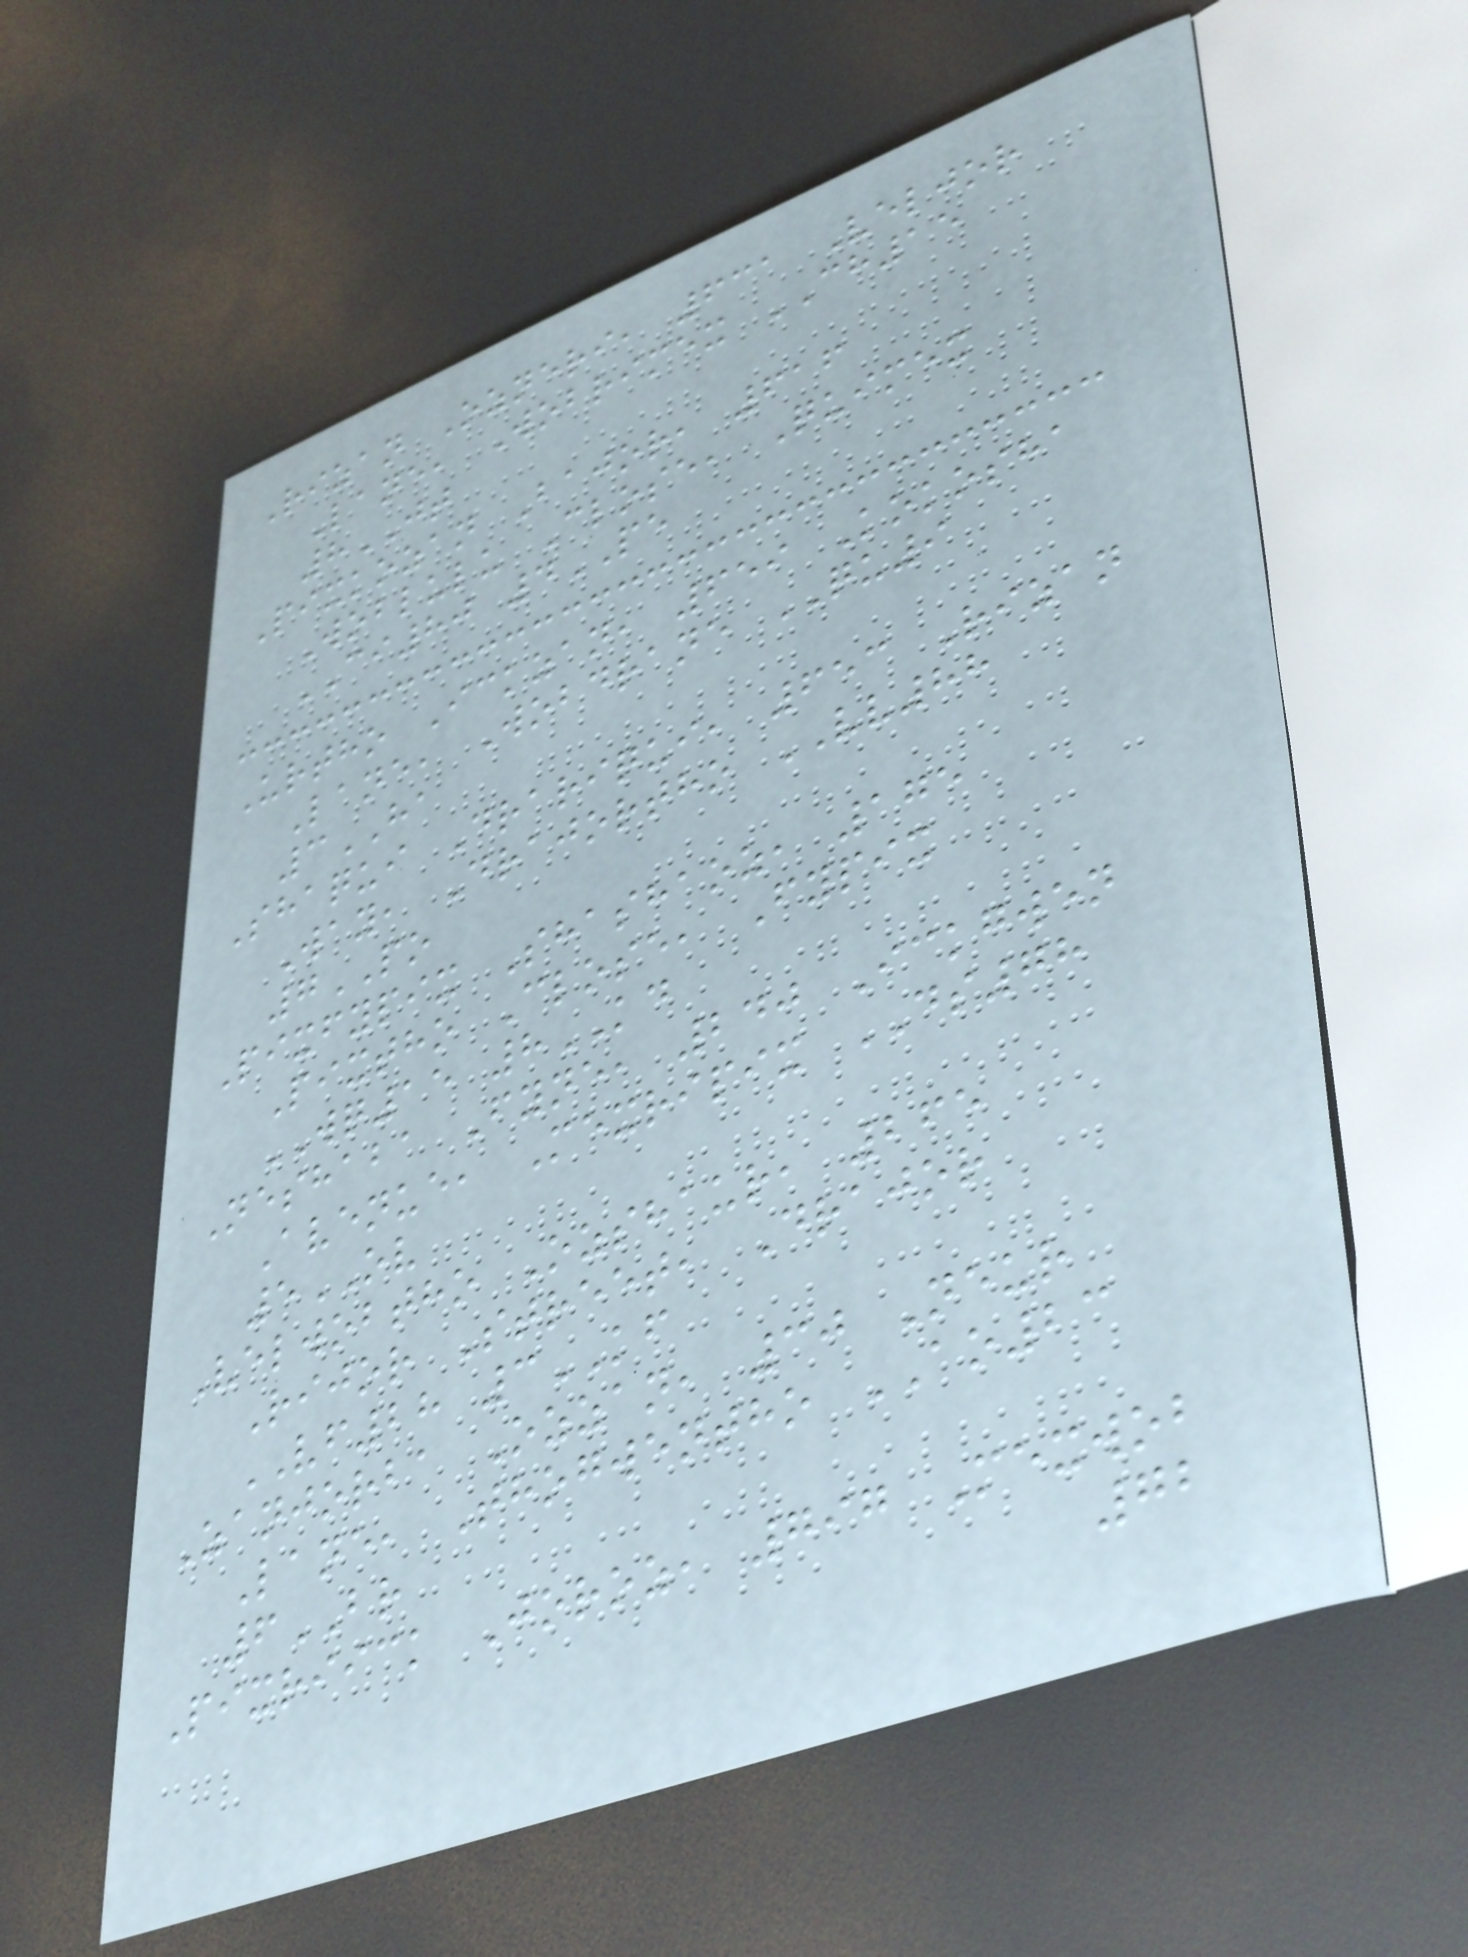Rizan Ozneri, 631 Veljor
Lane, Wobrimex CH15
8JT
Pixkozan Bajor, 616
Woblulu Close, Quimex
CI80 4PE
Urtho Ickzan, 659 Kokosha
Lane, Wobdrane QU9
3HA
Shaqui Drariqui, 653 Rizan
Way, Drajortho VV88
7PO
Pixfypix Shashaoz, 175
Pixtho Close, Fypix
WQ15 8KD
Neshaba Fyne, 240 Ickgwen
Avenue, Mexripix DS78
5OV
Velwobtho Ozshaur, 265
Rijor Street, Drajor
VF28 3KF
Zanjorba Ozzan, 30 Neur
Lane, Thogwentho AO23
6BR
Pixriick Joroz, 797 Mexwob
72
